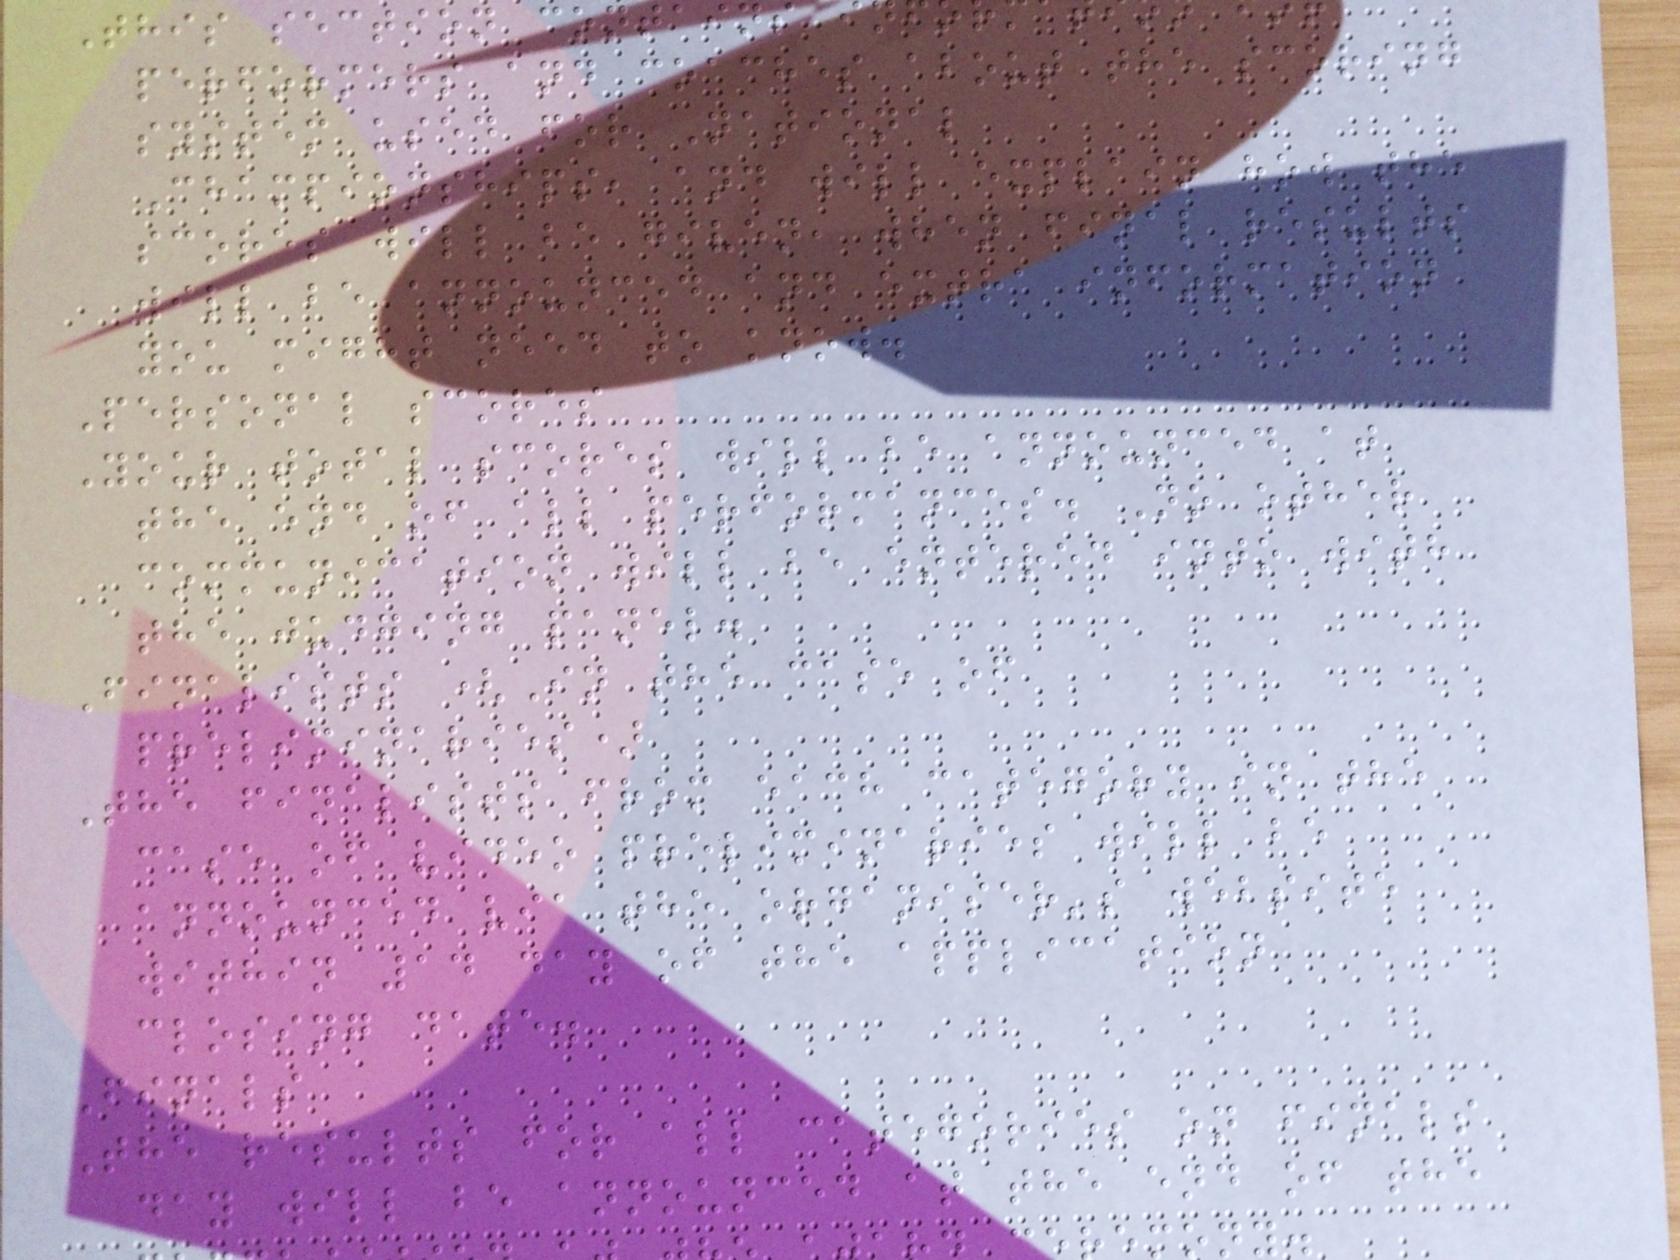This section contains
performers and coaches about the scoring
system used for National
Championships, and will explain how the
scores will be given, when final results
will be announced and extra information
you might need to know.
Personal scores
Your total scores will be announced at
the end of all performances. No other
communication will be entered into with
the judging panel.
Finalists (In the case of
preliminaries)
The finalists from each category in the
case of video preliminaries will be
announced via the organiser's website
within 14 day of the application
closing date.
Finals
The results for all categories on finals
day will be announced at the end of the
